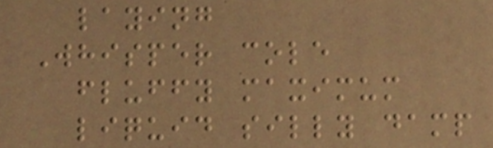laying
Whisper cole
fluffy maximum
liquid silly damp
